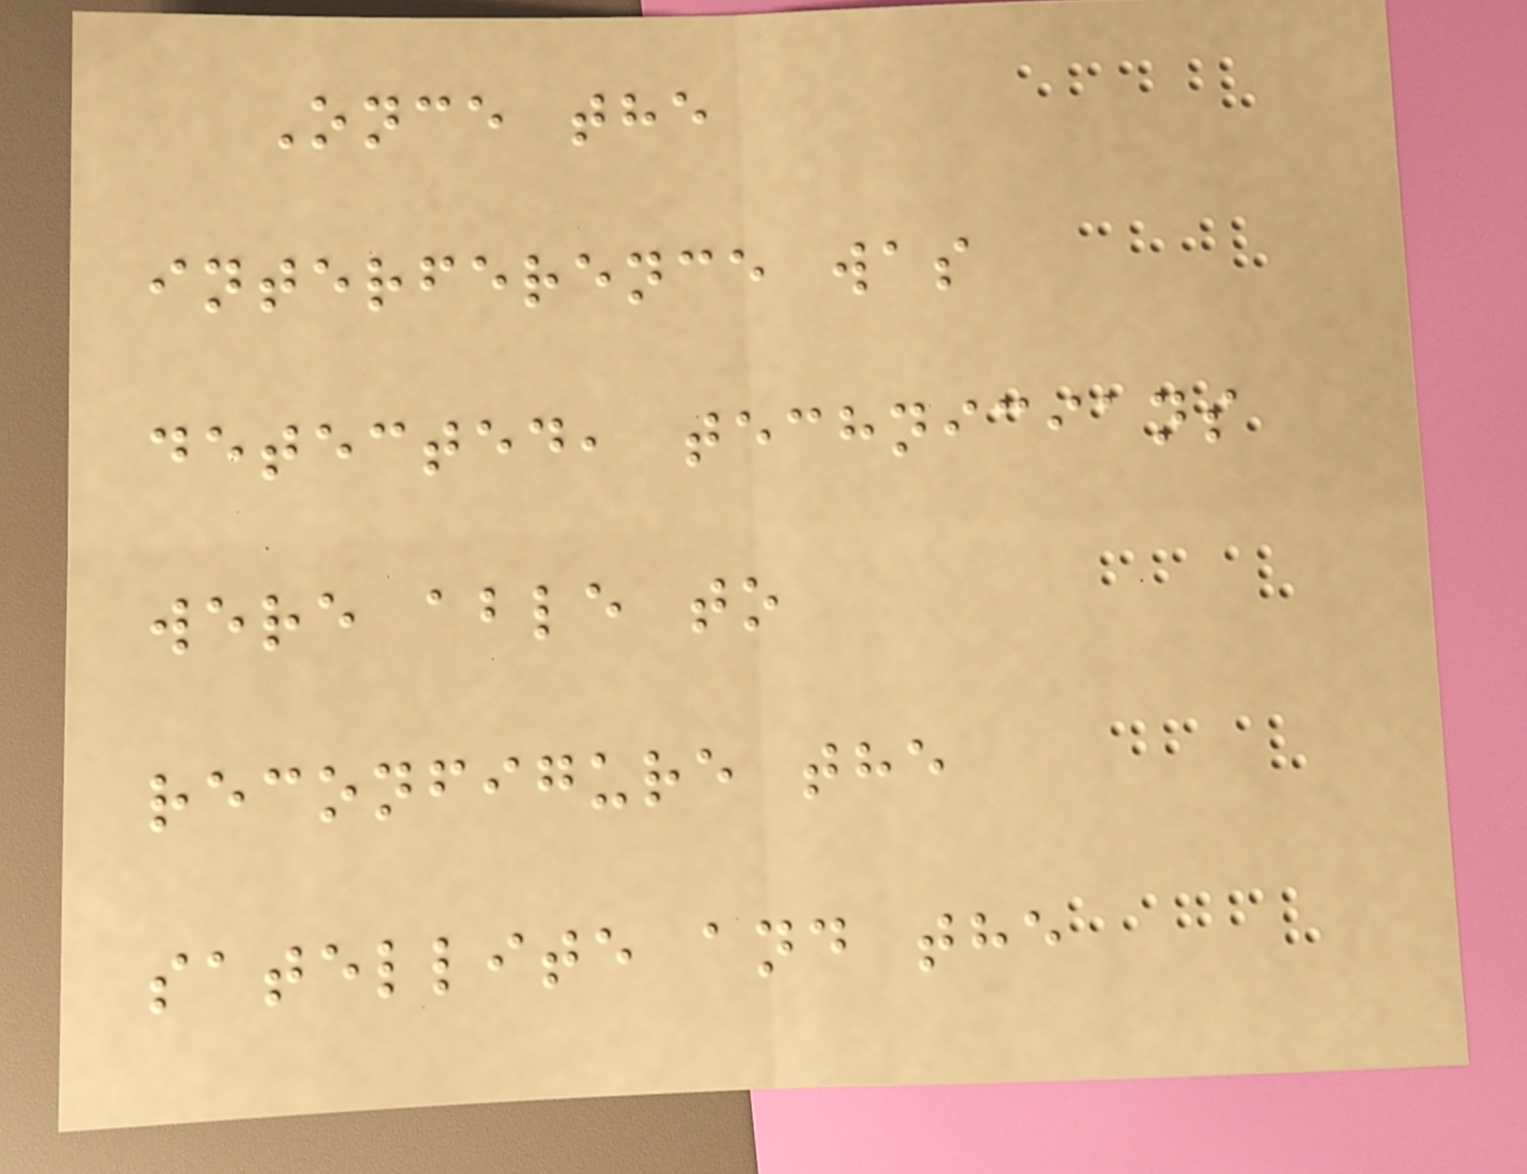Once the
interference was
detected, technicians
were able to
reconfigure the
satellite and the
